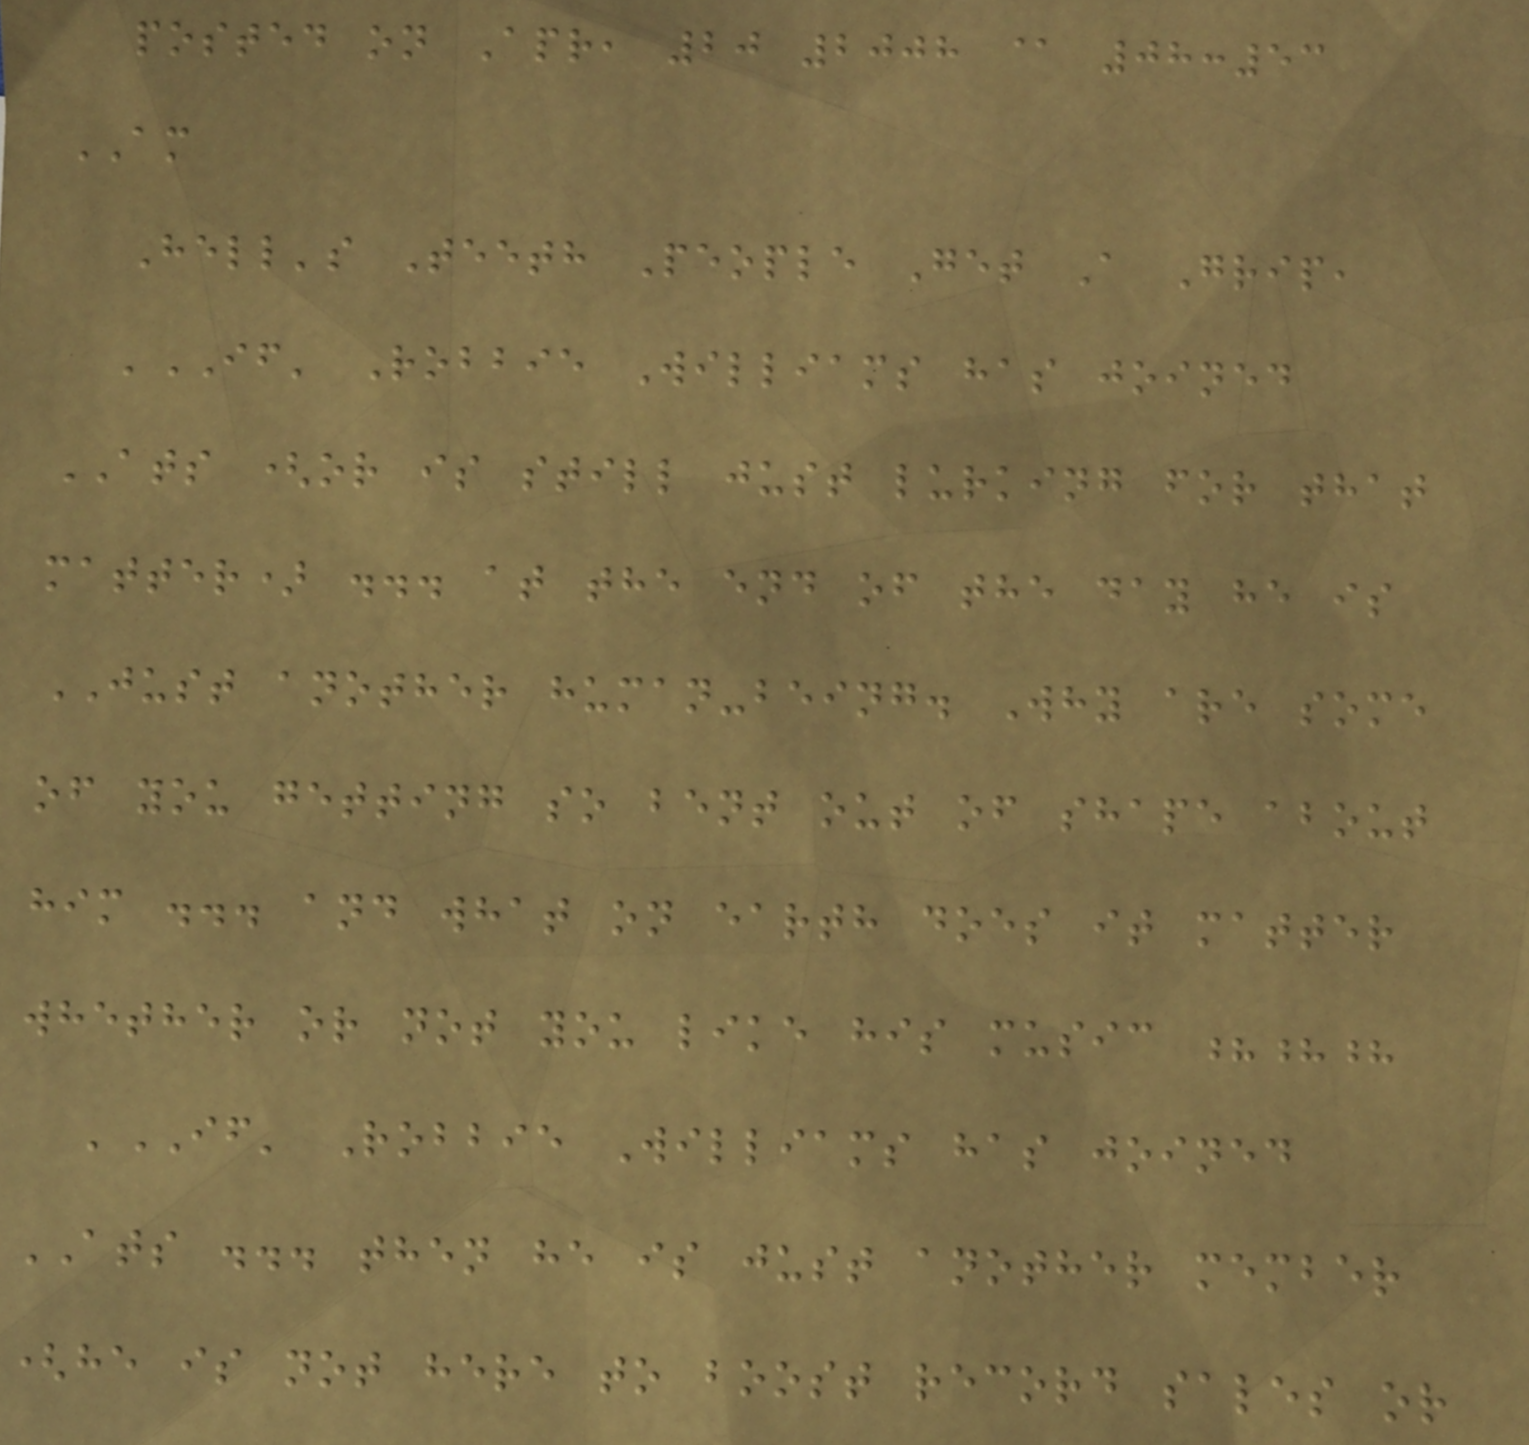posted on Apr, 20 2008 @ 08:53
AM
Hell's Teeth People Get A Grip,
'IF' Robbie Williams has joined
ATS (or is still just lurking for that
matter) ... at the end of the day he is
JUST another human-being. Why are some
of you getting so bent out of shape about
him ... and what on earth does it matter
whether or not you like his music ???
'IF' Robbie Williams has joined
ATS ... then he is just another member
(he is not here to boost record sales or
